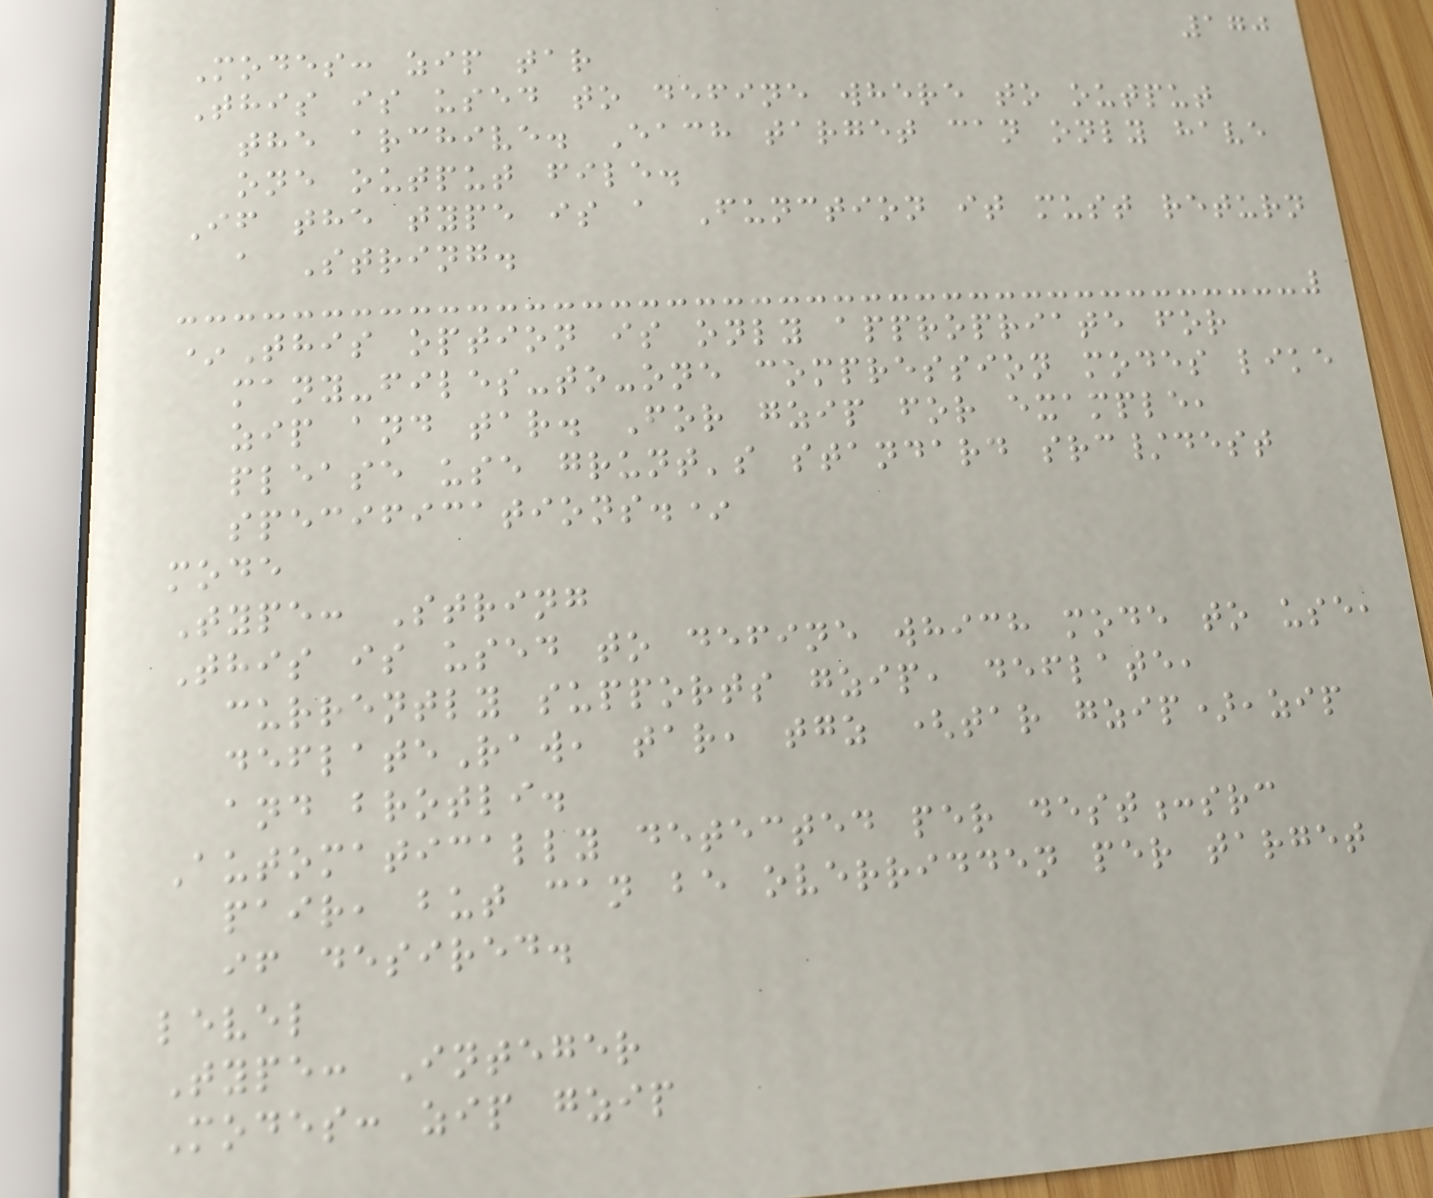170
Modes: zip tar
This is used to define where to output
the archive. Each target can only have
one output file.
If the type is a Function it must return
a String.
*This option is only appropriate for
many-files-to-one compression modes like
zip and tar. For gzip for example,
please use grunt's standard src/dest
specifications.*
mode
Type: String
This is used to define which mode to use,
currently supports gzip, deflate,
deflateRaw, tar, tgz (tar gzip),zip
and brotli.
Automatically detected per dest:src
pair, but can be overridden per target
if desired.
level
Type: Integer
Modes: zip gzip
